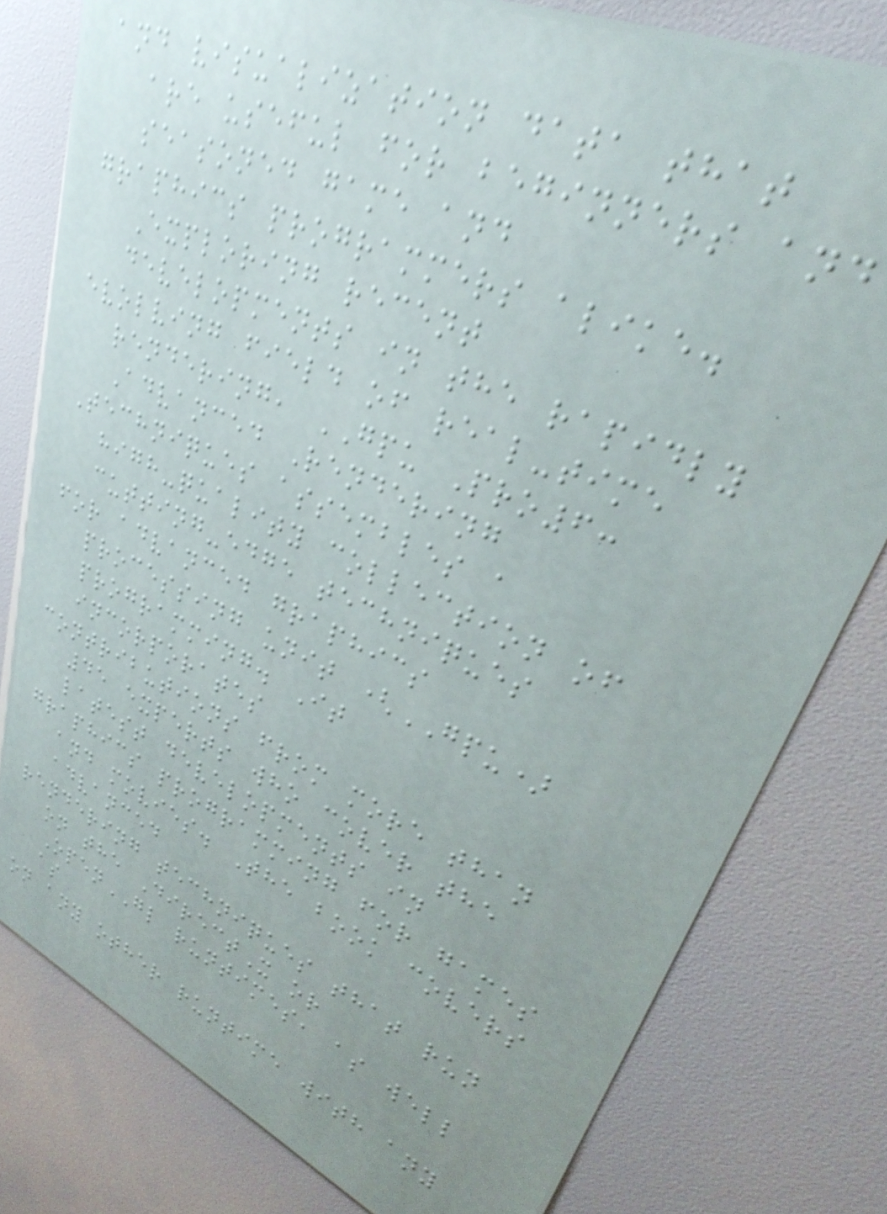and visualization data that
are useful for beginners and
seasoned game and
graphics programmers alike.
Exploring recent
developments in the rapidly
evolving field of real-time
rendering, GPU Pro6:
Advanced Rendering
Techniques assembles a
high-quality collection of
cutting-edge techniques
for advanced graphics
processing unit (GPU)
programming. It
incorporates
contributions from more than
45 experts who cover the
latest developments in
graphics programming for games
and movies. The book covers
advanced
rendering techniques that run
on the DirectX or
OpenGL runtimes, as well
as
on any other runtime with any
